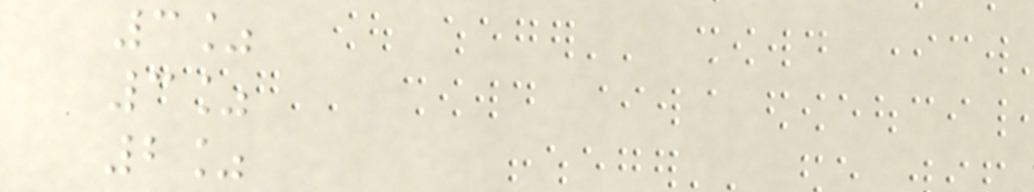3%
3%
2%
